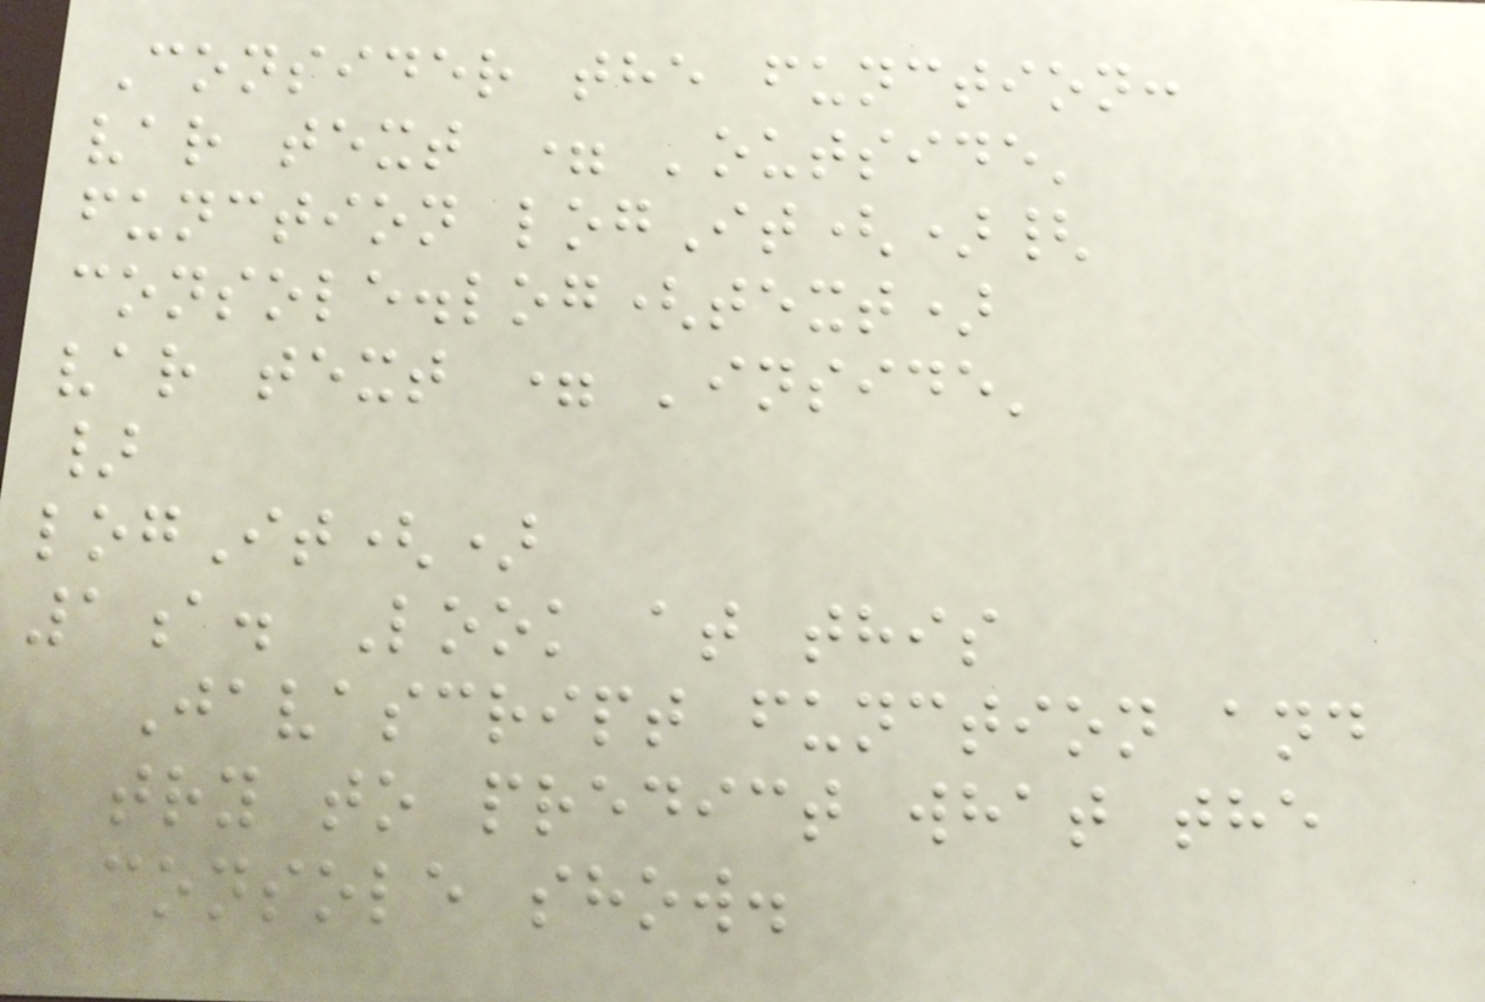Consider the function:
var text = 'outside'
function logIt(){
console.log(text)
var text = 'inside'
}
logIt()
1a. Look at this
Javascript function and
try to predict what the
console show.
